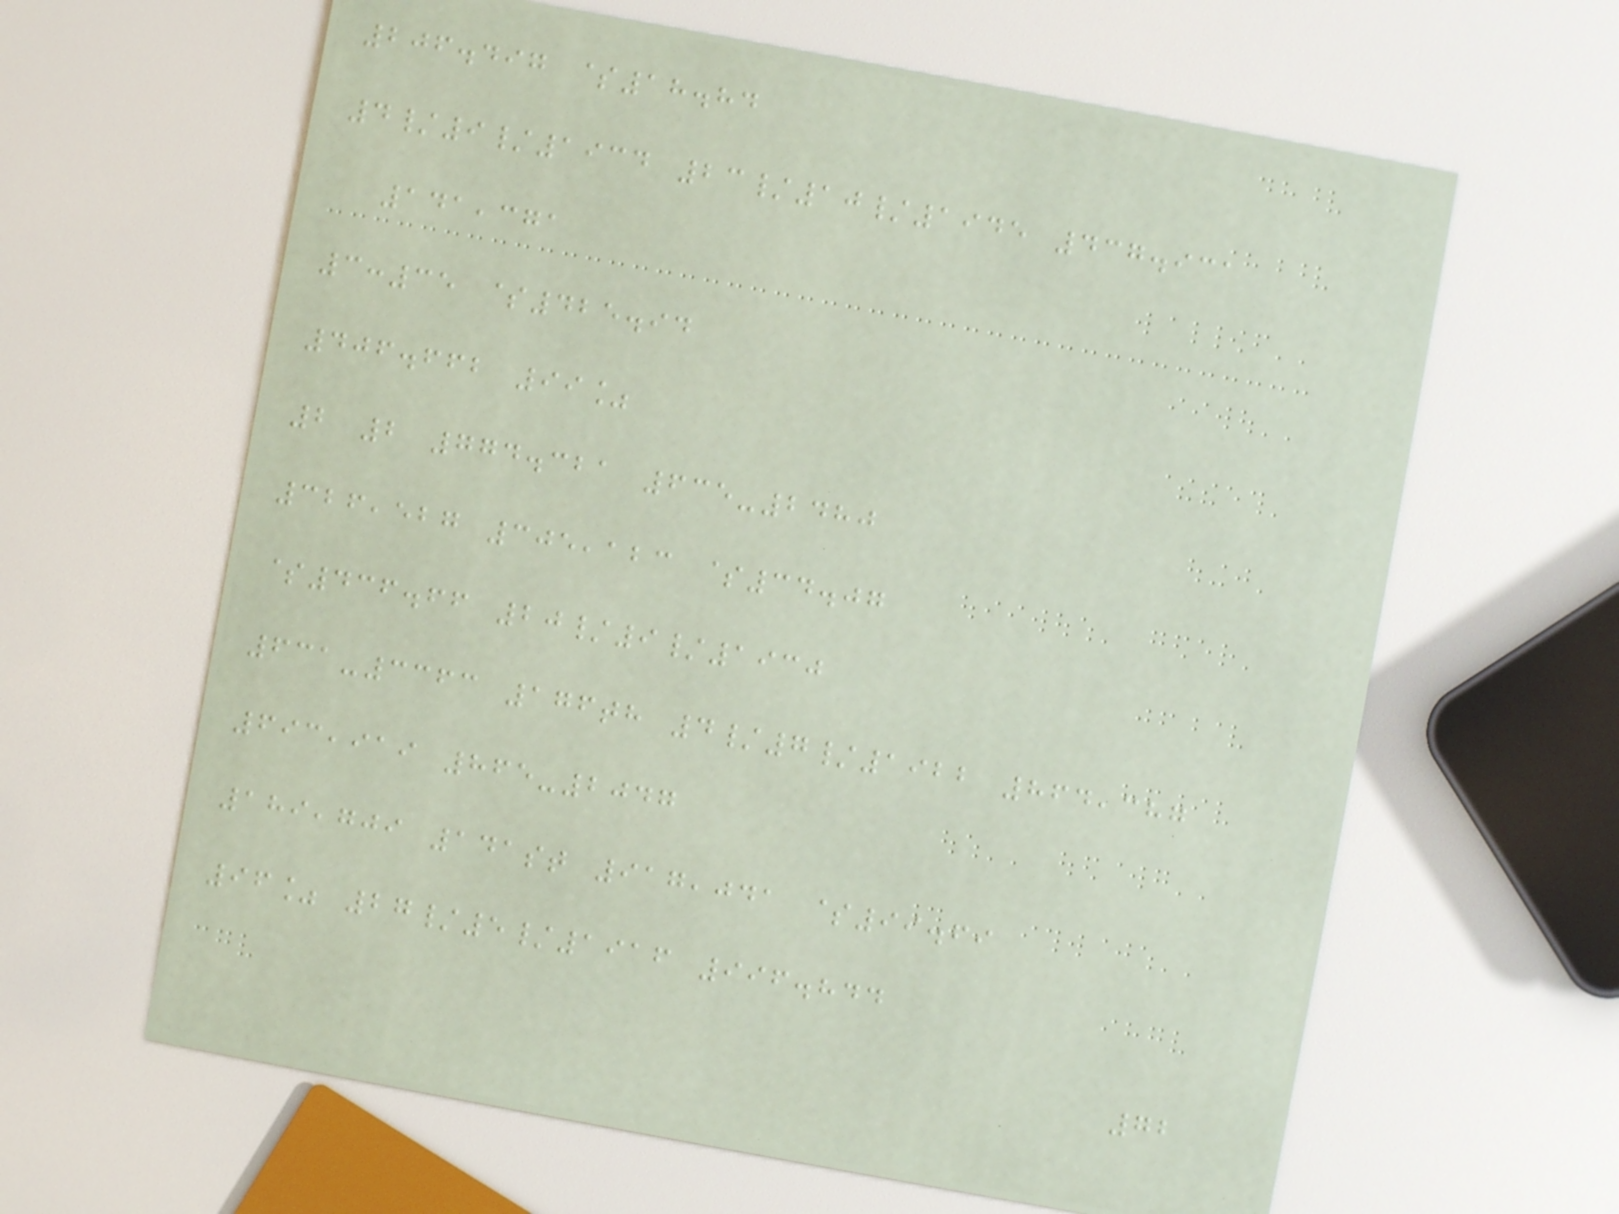206.497 $18.84
4/9/1934 23/10/1945 437.931
141,371
3:35 $425.94
406.662 99%
2 2 774.321 635-2480
326,527 305,123 $34.07
$436.66 20/9/1930
631-3363 176th 4/7/1922 864,387
693,919 865-2047
189,709 141st 917,041 $99.69
96% 27/5/1916 996.844
72
